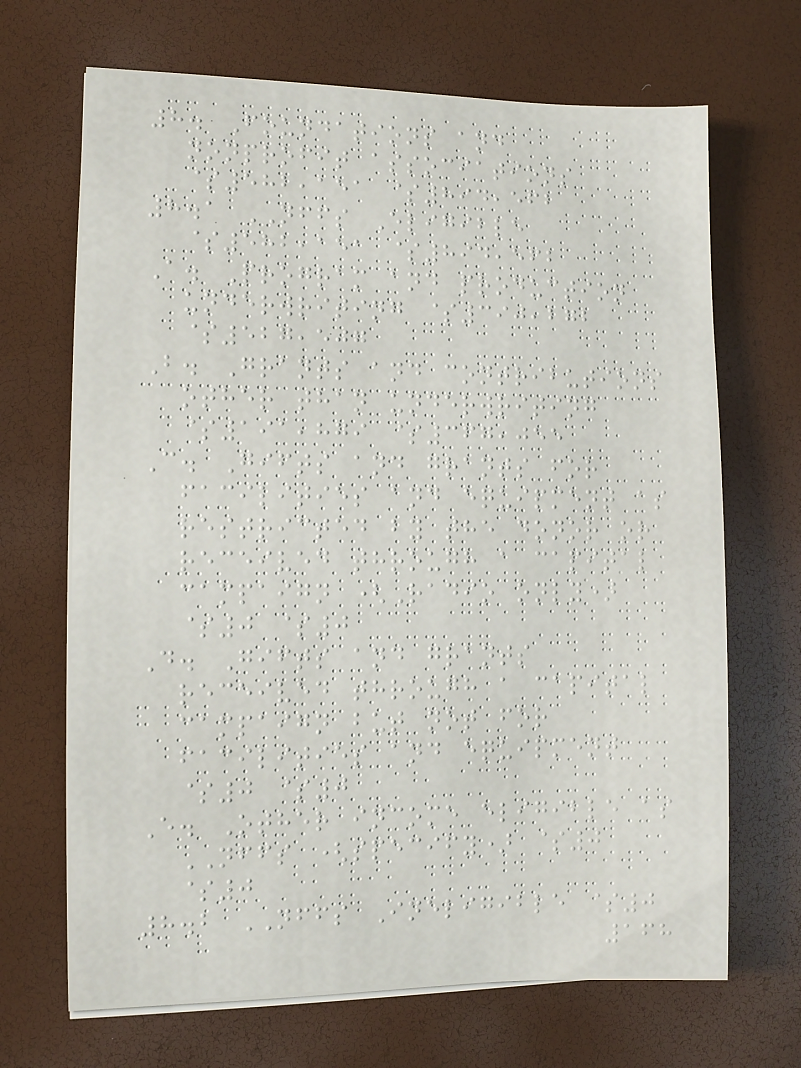8. Foundations and
nonprofit associations
$582,151 $894,562
8.1 NFFS Eligible
$582,151 $894,562
A. Program and production
underwriting $390,272
$527,507
B. Grants and contributions
other than underwriting
$191,879 $367,055
C. Gifts and grants for
facilities and equipment as
restricted by the donor or
received through a capital
campaign (Radio only)
$0 $0
D. Gifts and grants
received through a capital
campaign but not for
facilities and equipment
$0 $0
E. Other income eligible as
NFFS (specify) $0
$0
8.2 NFFS Ineligible $0
168
